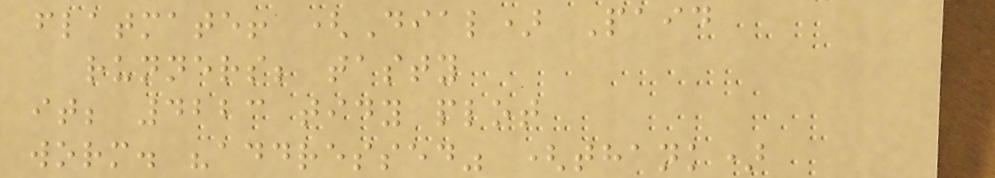flatmate! (Dial) Paid
runners; tasty
it; 4223 tidy plot
worm. "addressed" (thank)
